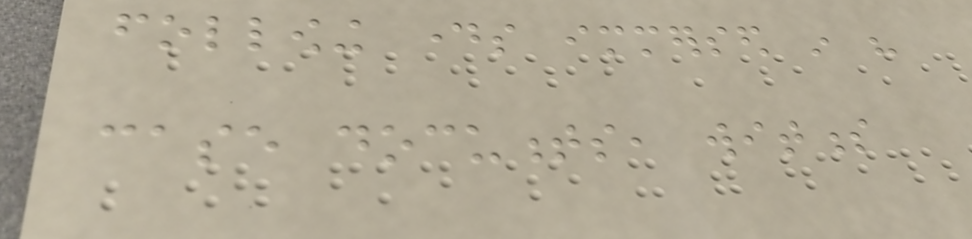following days immersed in his
case documents, witness
